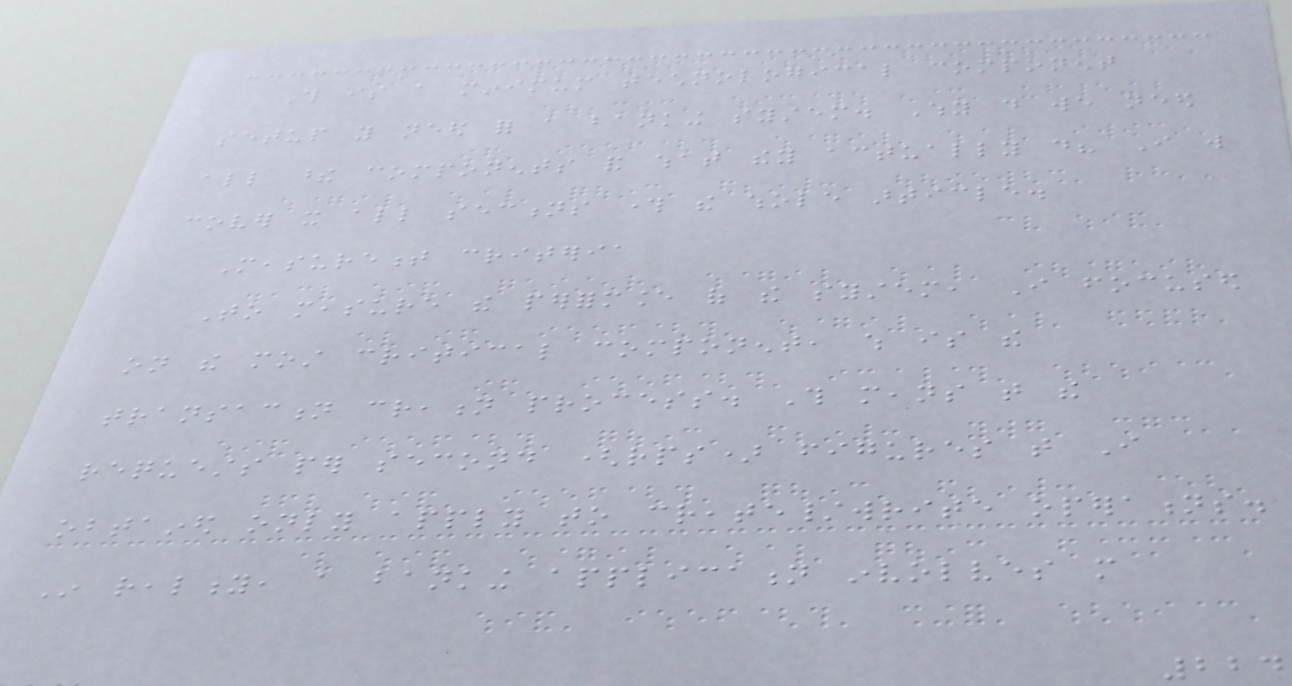This is a minimum technological component
setup you need for a banking system. Why do we need
all these components and what they actually do? I will
cover it all sections through the whole article.
Measurement criteria
To measure the performance of the system, I focused
on the most critical component, which is the
transaction creation process. This means that the
requests per second (rps) figures that I
obtained only apply to create/write operations.
In reality, a banking application involves more
224
